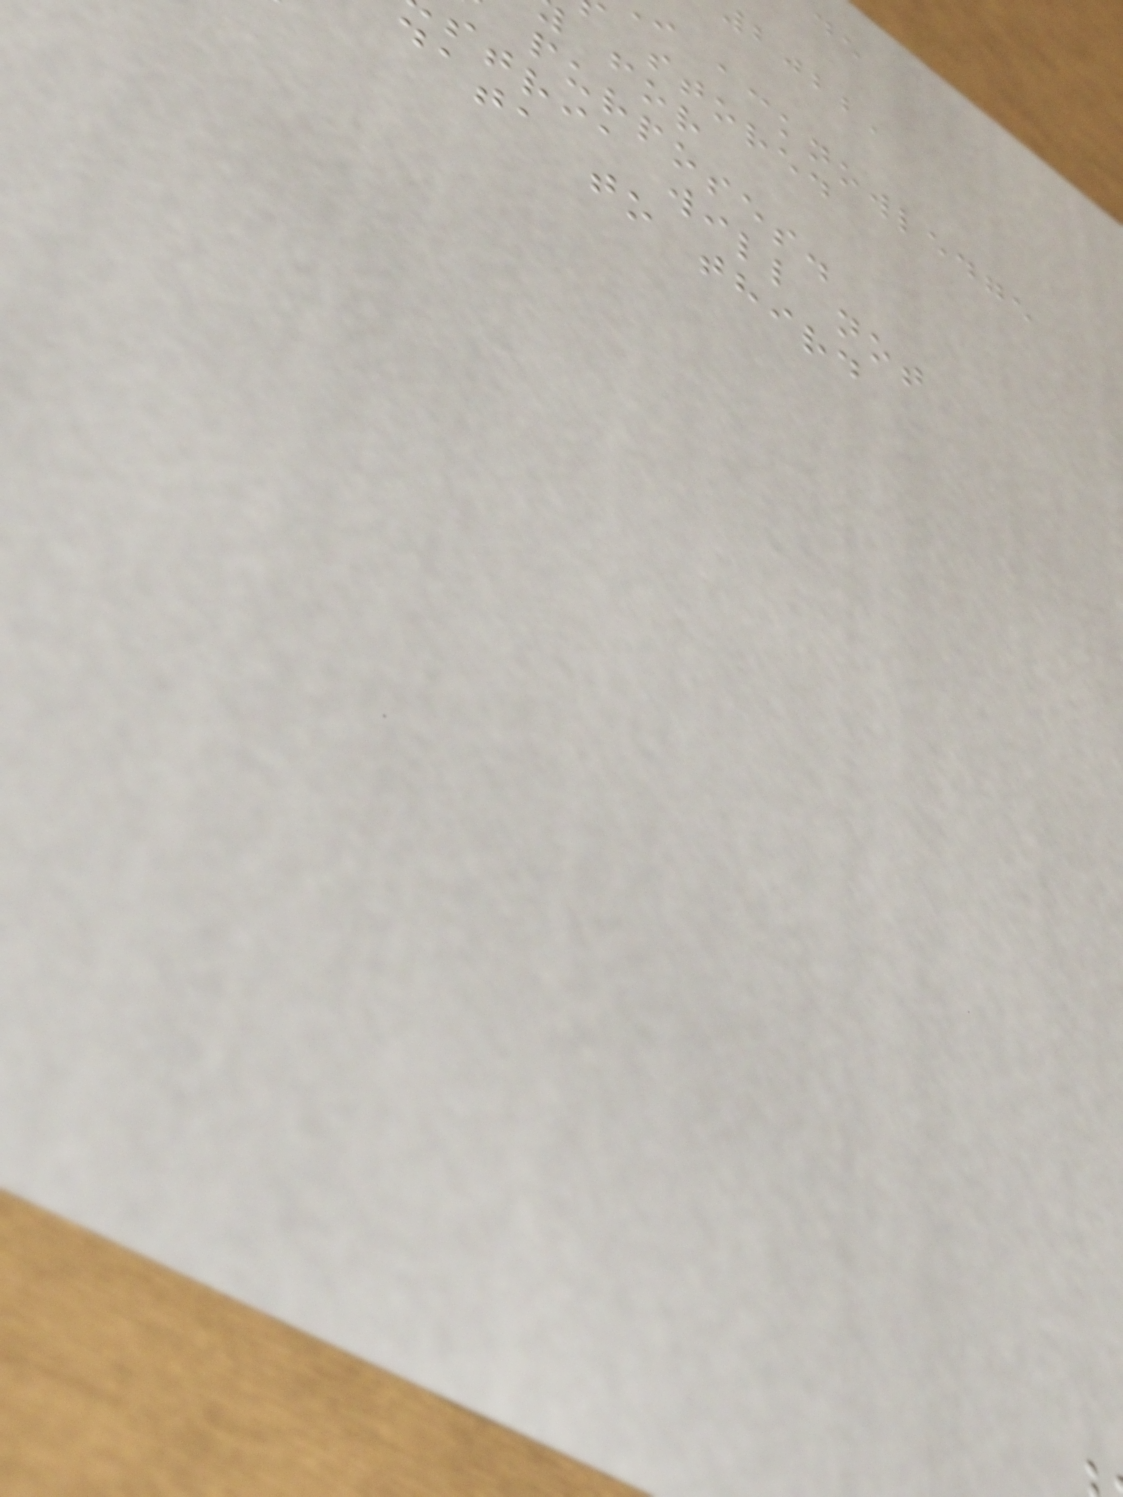i acknowledge
stored
purposes.
stria will not
data to third
